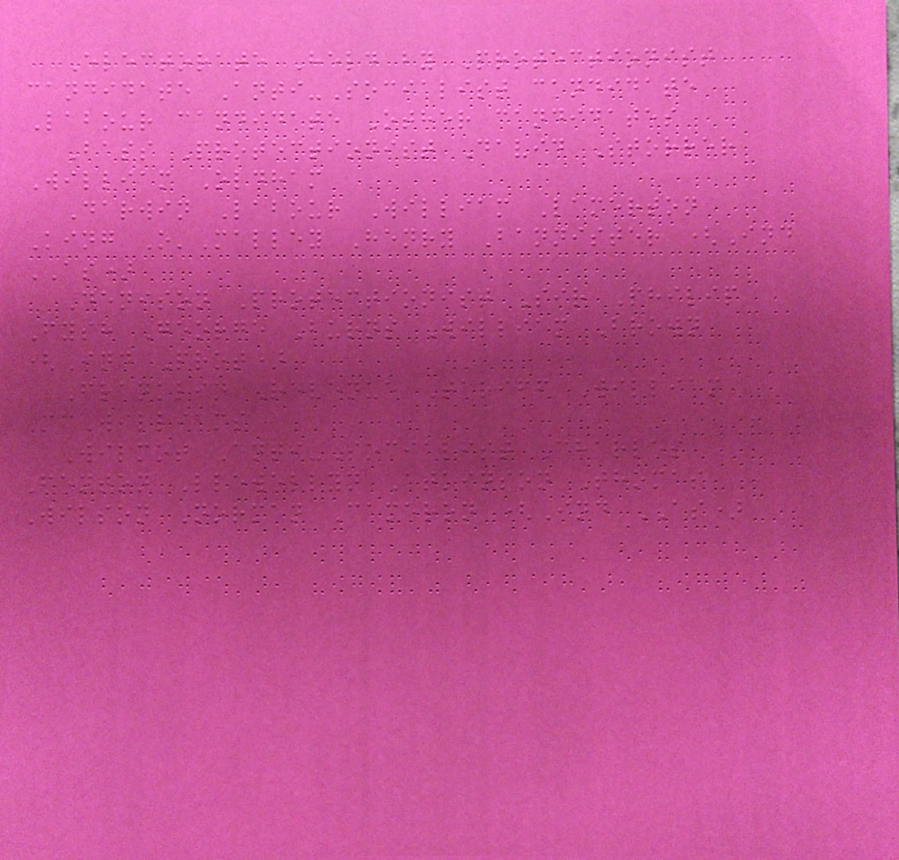Electorate Held by Protectionist
candidate Anti-Socialist candidate
Labour candidate Other candidates
Bass Protectionist David Storrer
William Oldham
Darwin Labour William Lamerton
King O'Malley Henry Bannister (Ind
AS)
Denison Protectionist Sir Philip
Fysh George Burns William Brown
(Ind Prot)
Franklin Revenue Tariff William
McWilliams
Wilmot Anti-Socialist Charles
Fenton Llewellyn Atkinson Thomas
Wilson Norman Cameron (Ind AS)
